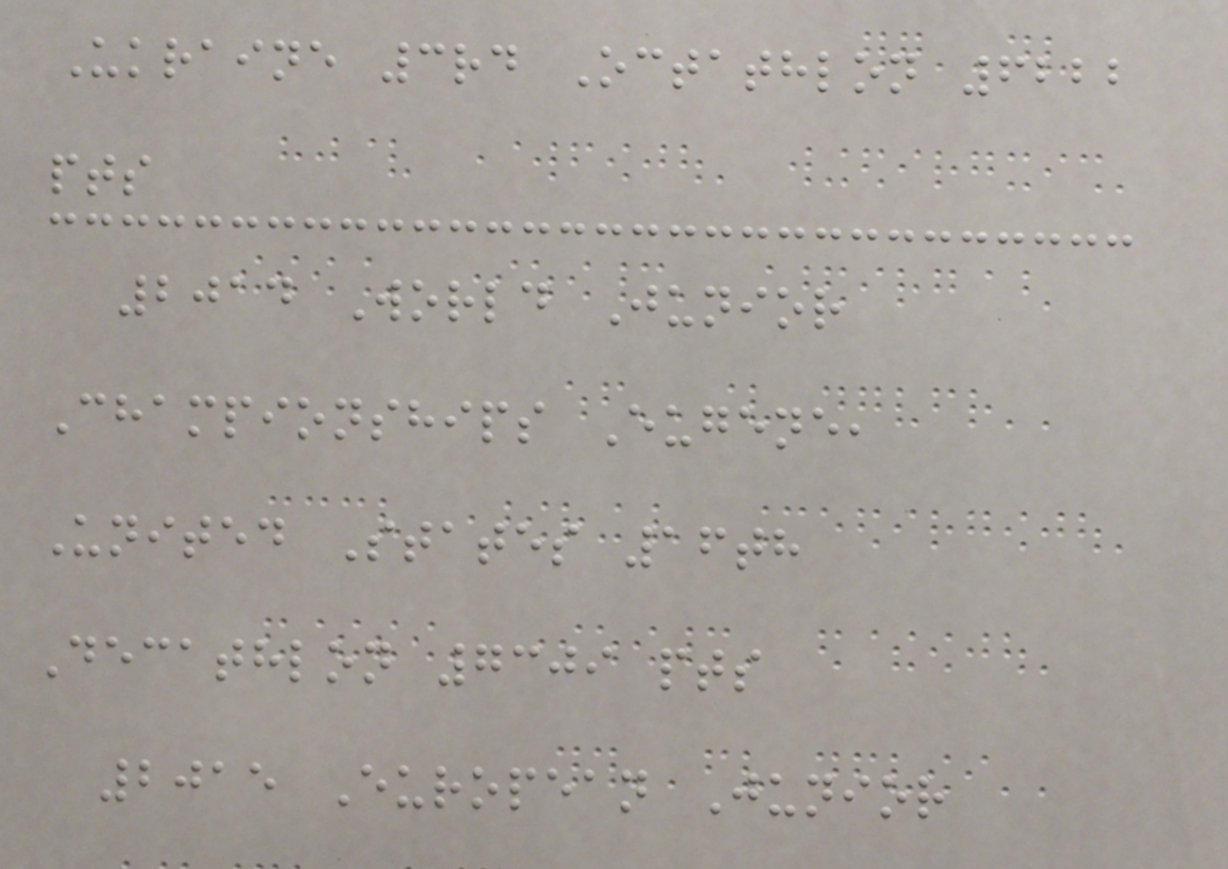Ukraine 3rd Octathlon 6222
pts
2014 World Junior
Championships Eugene,
United States 16th
Decathlon 7309 pts
2015 European Junior
